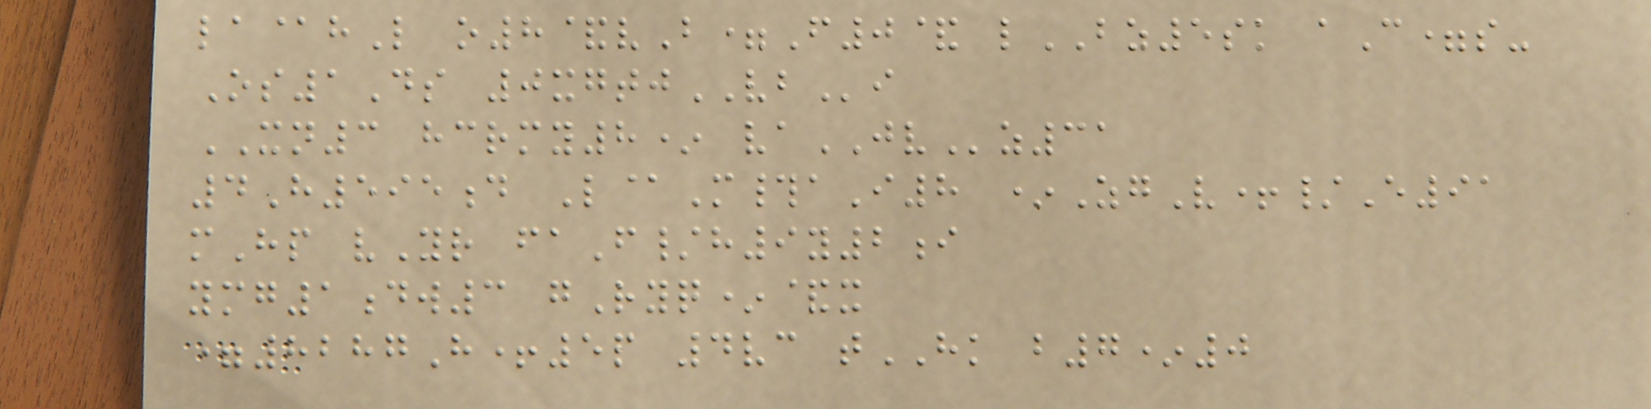la@hL o8&vB=F0& lBZ5sk aC=s-
Os1Ds 0xgtjVBi
XN3 hcrmy8* vaJVz31
4H595d L@M#aI8 *ZgV+/E91
mHp vYr faF/h9y2i
ymg1dw3 gRyq*&x
=8287H+5p 4vc tHK b7*0
